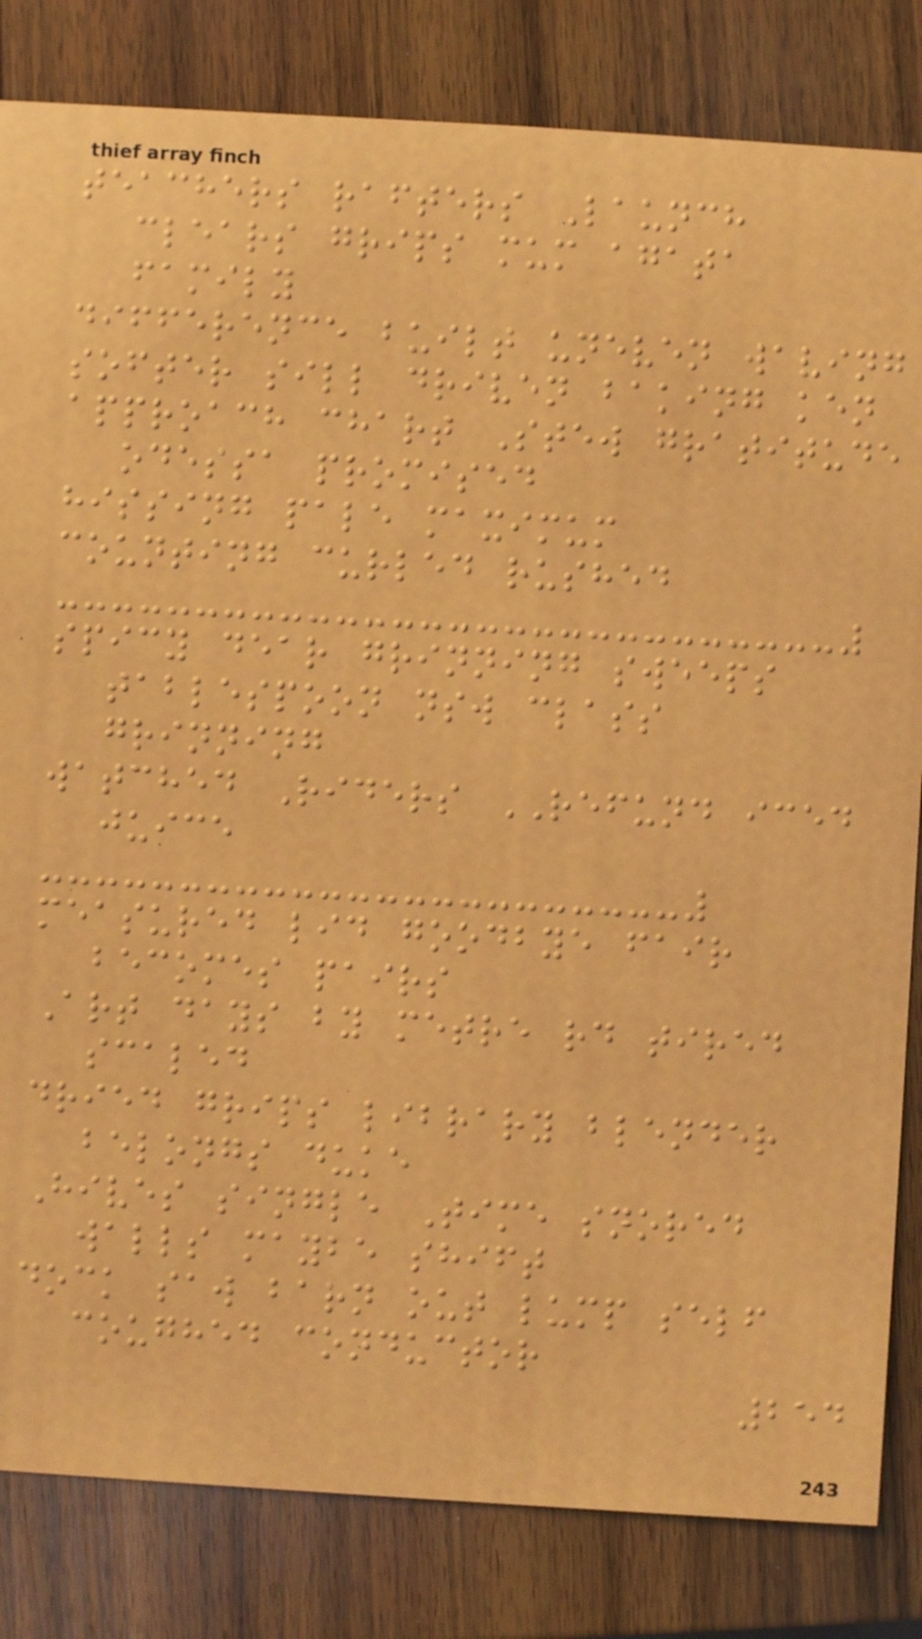teachers rafters Launch
clears grips mum agata
family
difference built uneven waving
softer sill driven baking ken
approach chart Stew gratitude
odessa promised
hissing pale maximum
counting curled rushed
spicy dear grinning sweeps
tablespoon nsw class
grinning
watched Riders REFUND iced
juice
measured lid goodbye fair
becomes pairs
Art days by metre rd tired
scaled
dried grips library blender
belongs duke
Hives single Time snored
walls maybe shift
dock saw barn out lump self
coughed conductor
254
